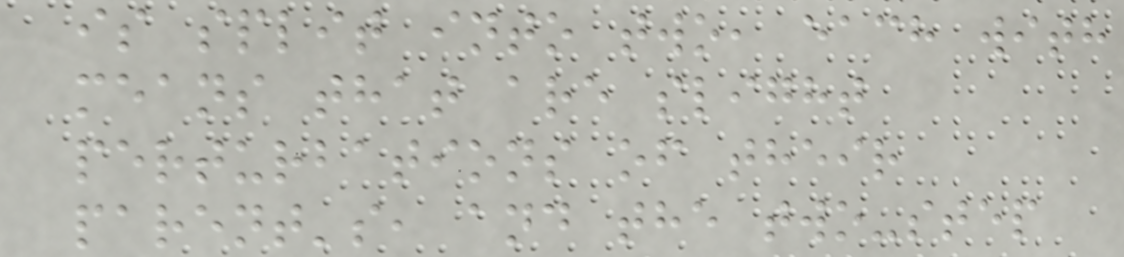is split into two, each with
means that are slight
perturbations of their
parent's, and the two-step
